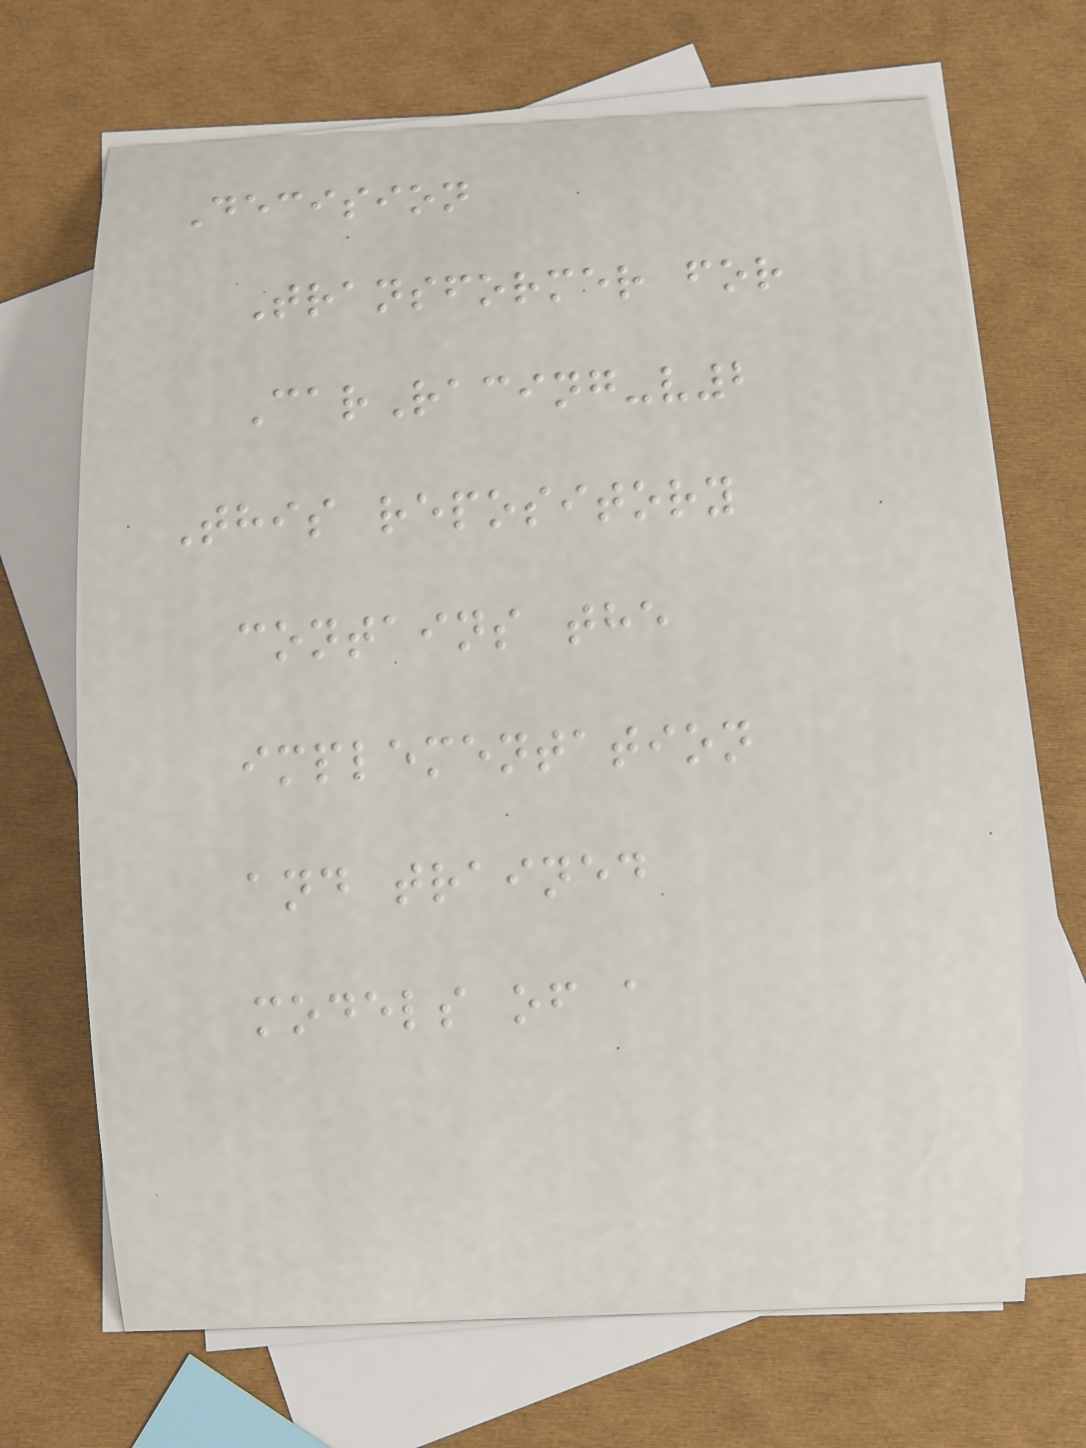Decision
Transformer for
CarRacing-v2
This repository
contains the
implementation
and trained
models of a
